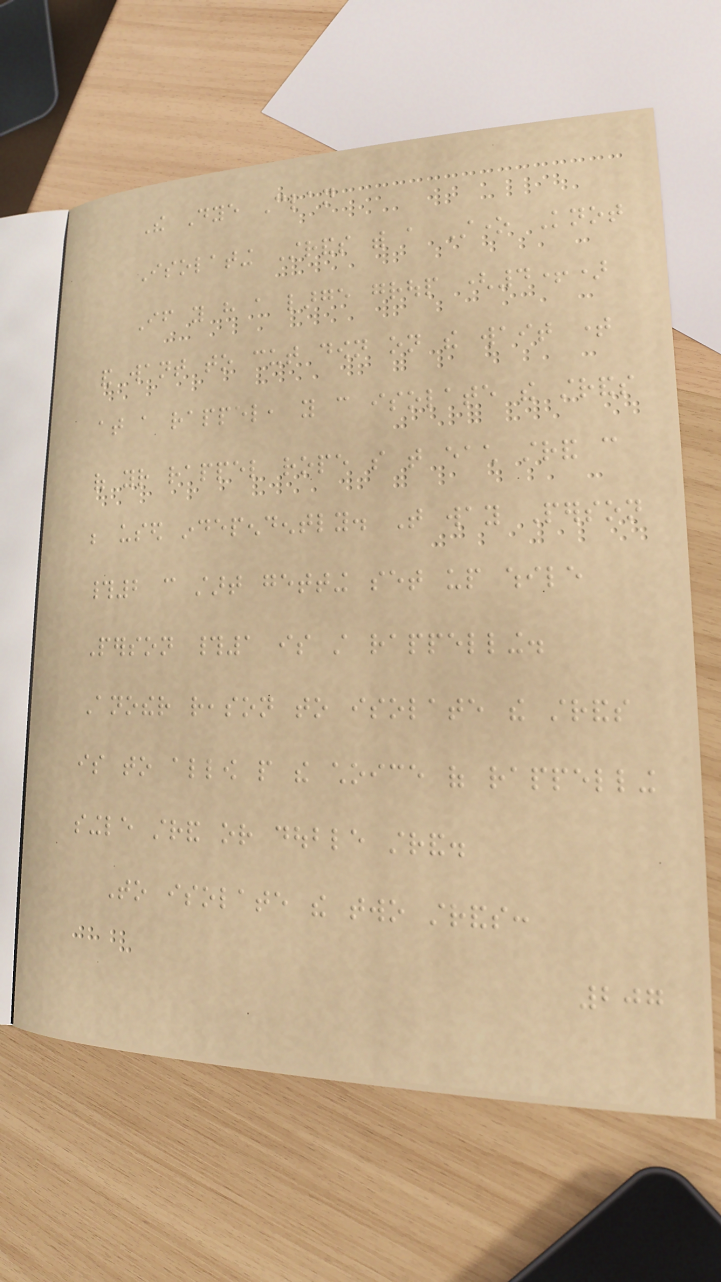The Dye Clan
Isolating Strands with a Stone Knot
If you have a large group (4+)
and want to cut down on the wait time
at a rappel, you can isolate the strands
of your rappel rope so that each strand can
be used independently. That way Person
#2 can start getting set up while
Person #1 is still rappelling.
Another reason to isolate the strands
is to allow people the choice of rappelling
single strand or double strand.
To isolate the two strands:
207
